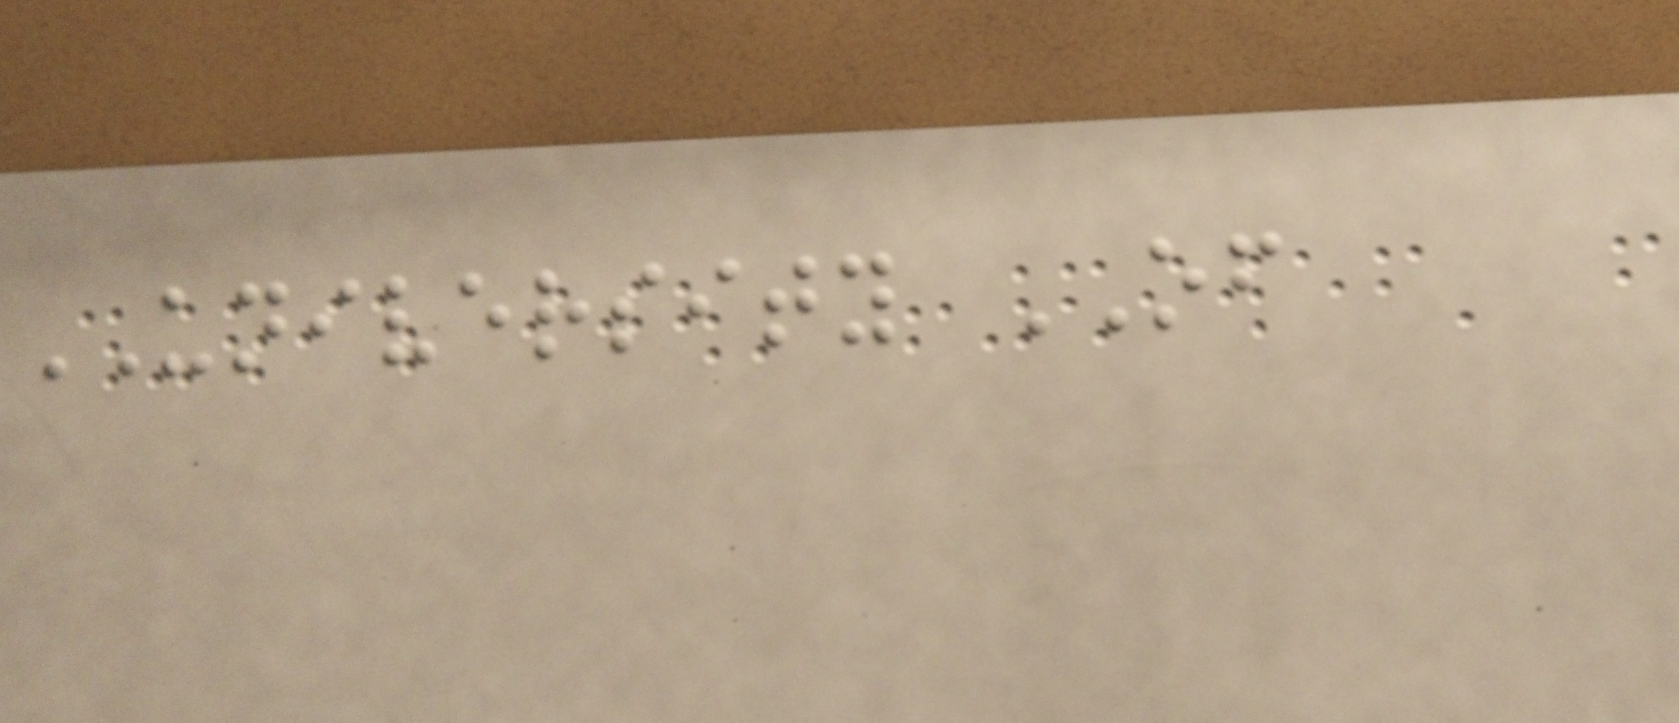UNIVERSITY OF
